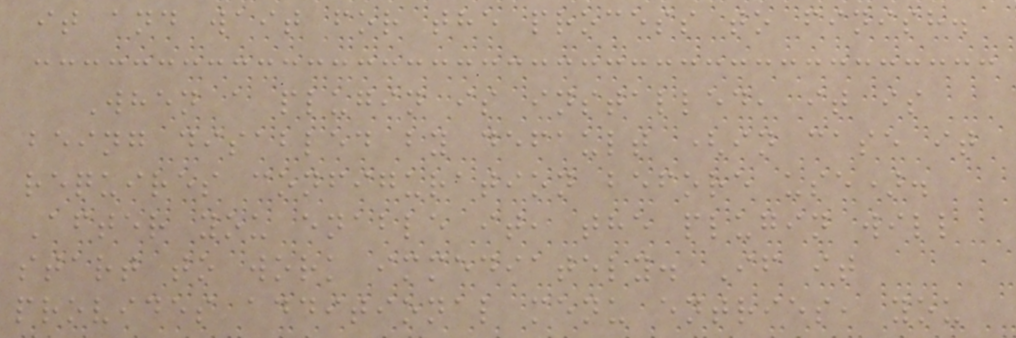it and wait for the process to finish.
When a plugin is installed, it is
being disabled by default (in case it
requires configuration before use).
After you enable it, the plugin will
start to work immediately. If it
provides additional menu entries, you
